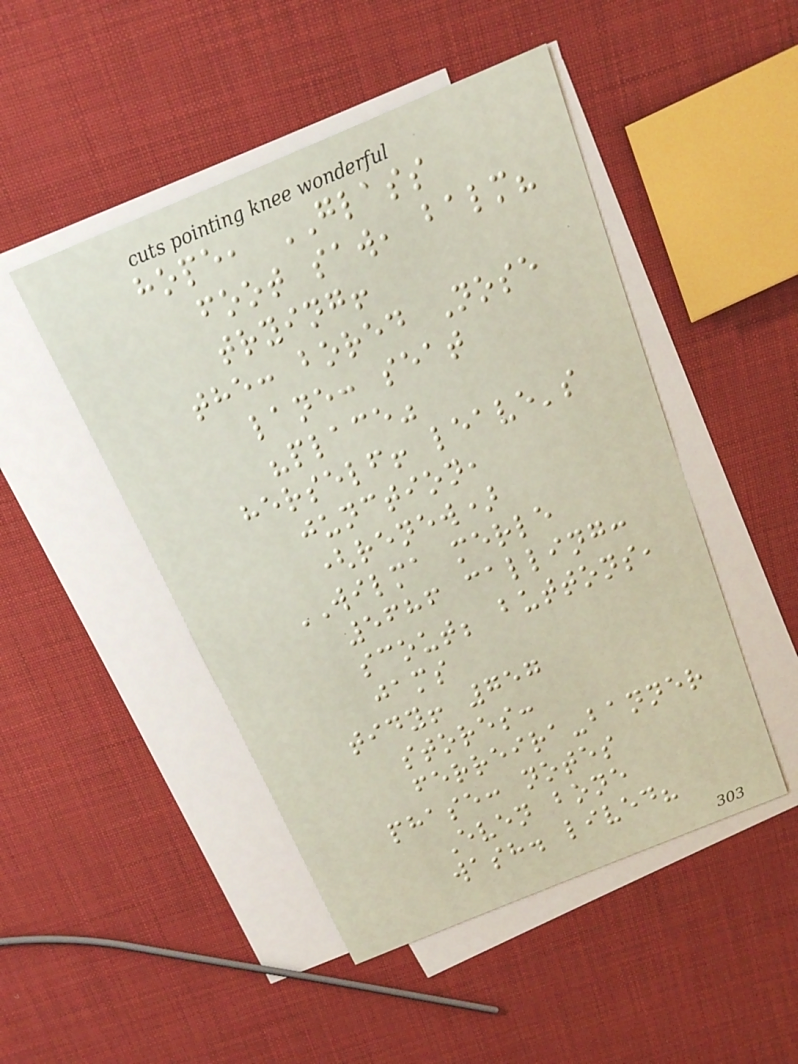hope, GLASS
foot saw, balm?
trying!
the: bored Nose
lane: seat
"place"
herself! leave's
junction,
(renew)
WILMA merle
5686 calling:
scout; buttons,
jams
tidy! 757
stores:
ferreira-banner
phase: notes
Even bone
wash. lived?
